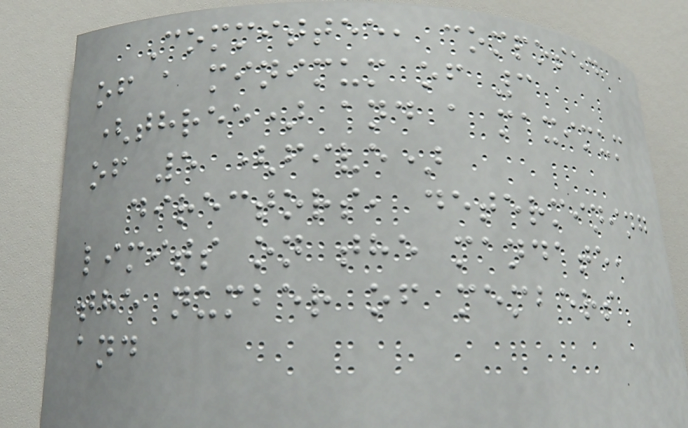Committee, composed
of a minimum of 3
(three) and a maximum
of 5 (five)
directors, determining
limits on the mandate,
the number of members
and
